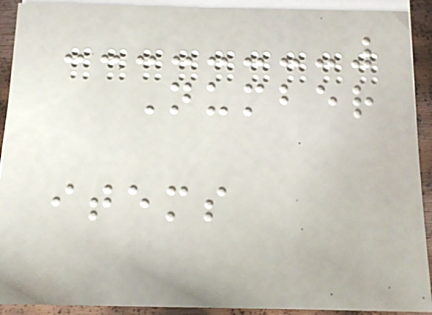Number
items
